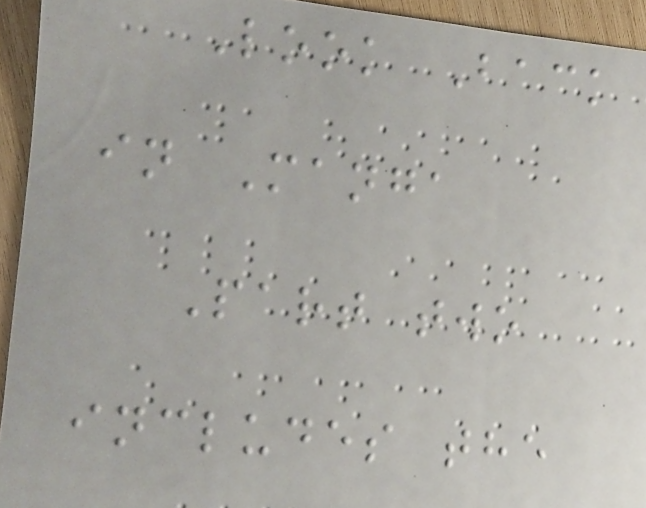Look Back
in Manga
Part two
includes the
